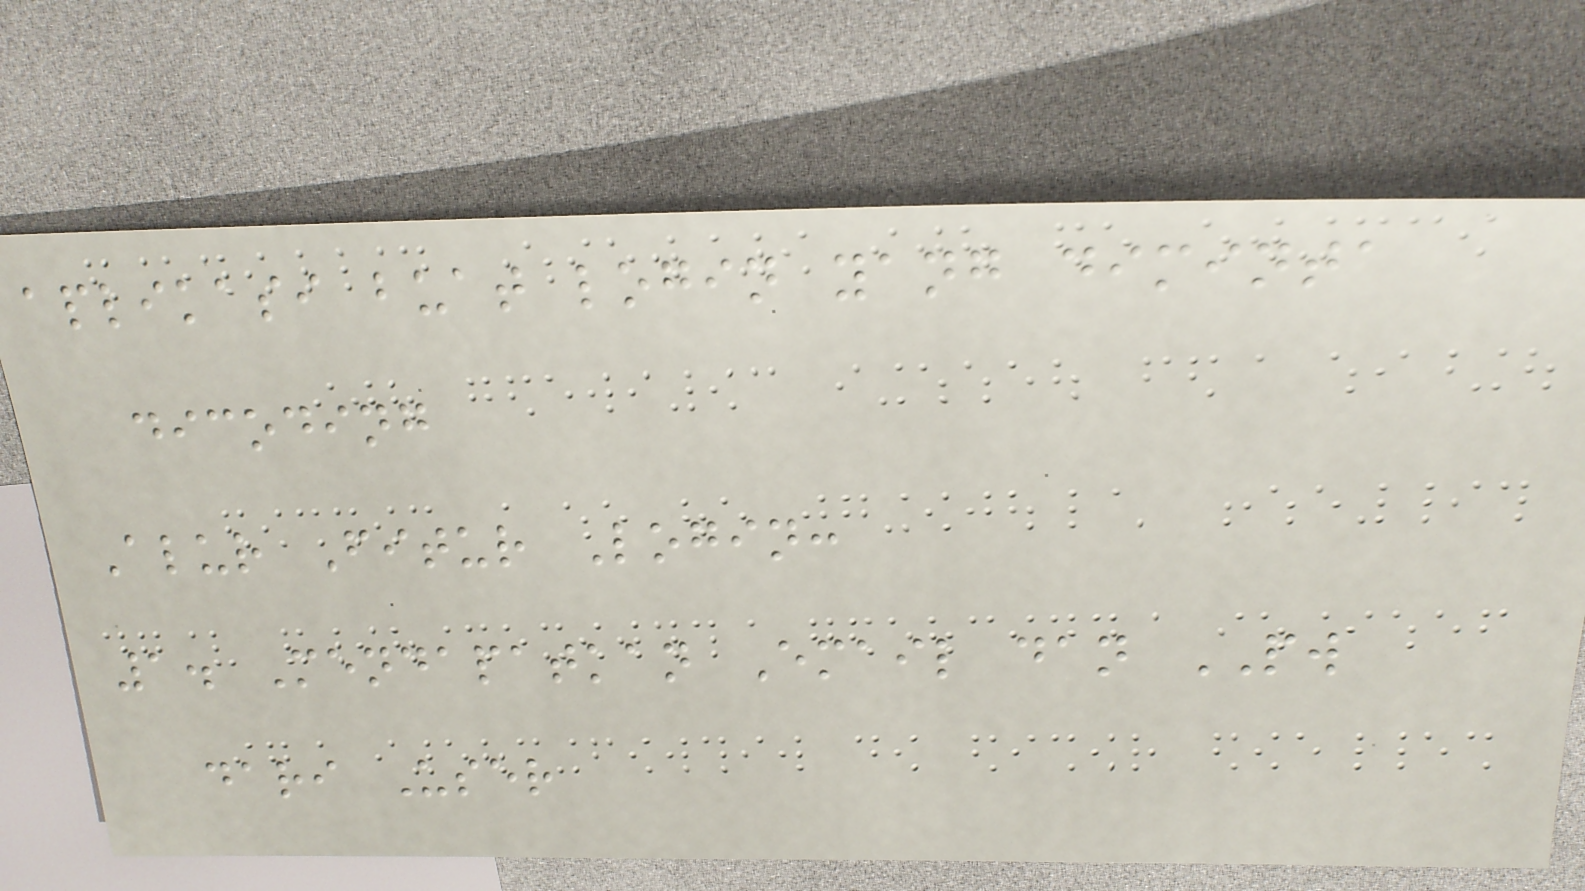aplikasi buat login yang diminta
dicoding
Alur Fitur Login:
1. Mendapatkan Email dan PW
dari User
